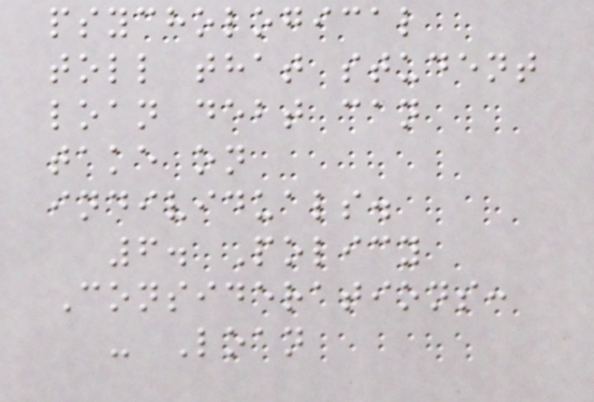psychological
toll that student
loan debt can
take on
individuals.
6. Policy
Considerations:
- Loan
